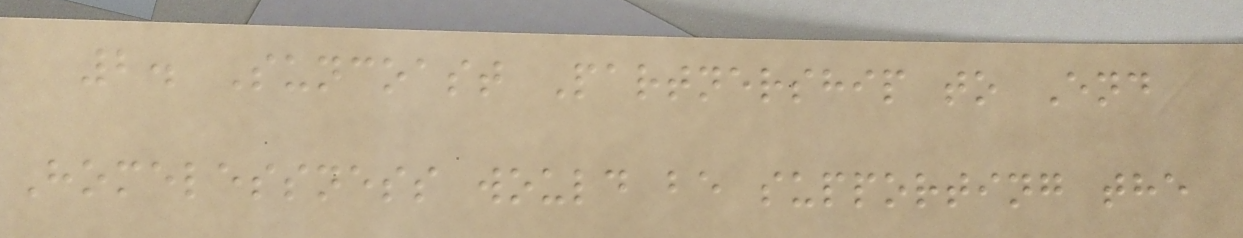2. Suncoast Partnership to End
Homelessness would be supporting the
